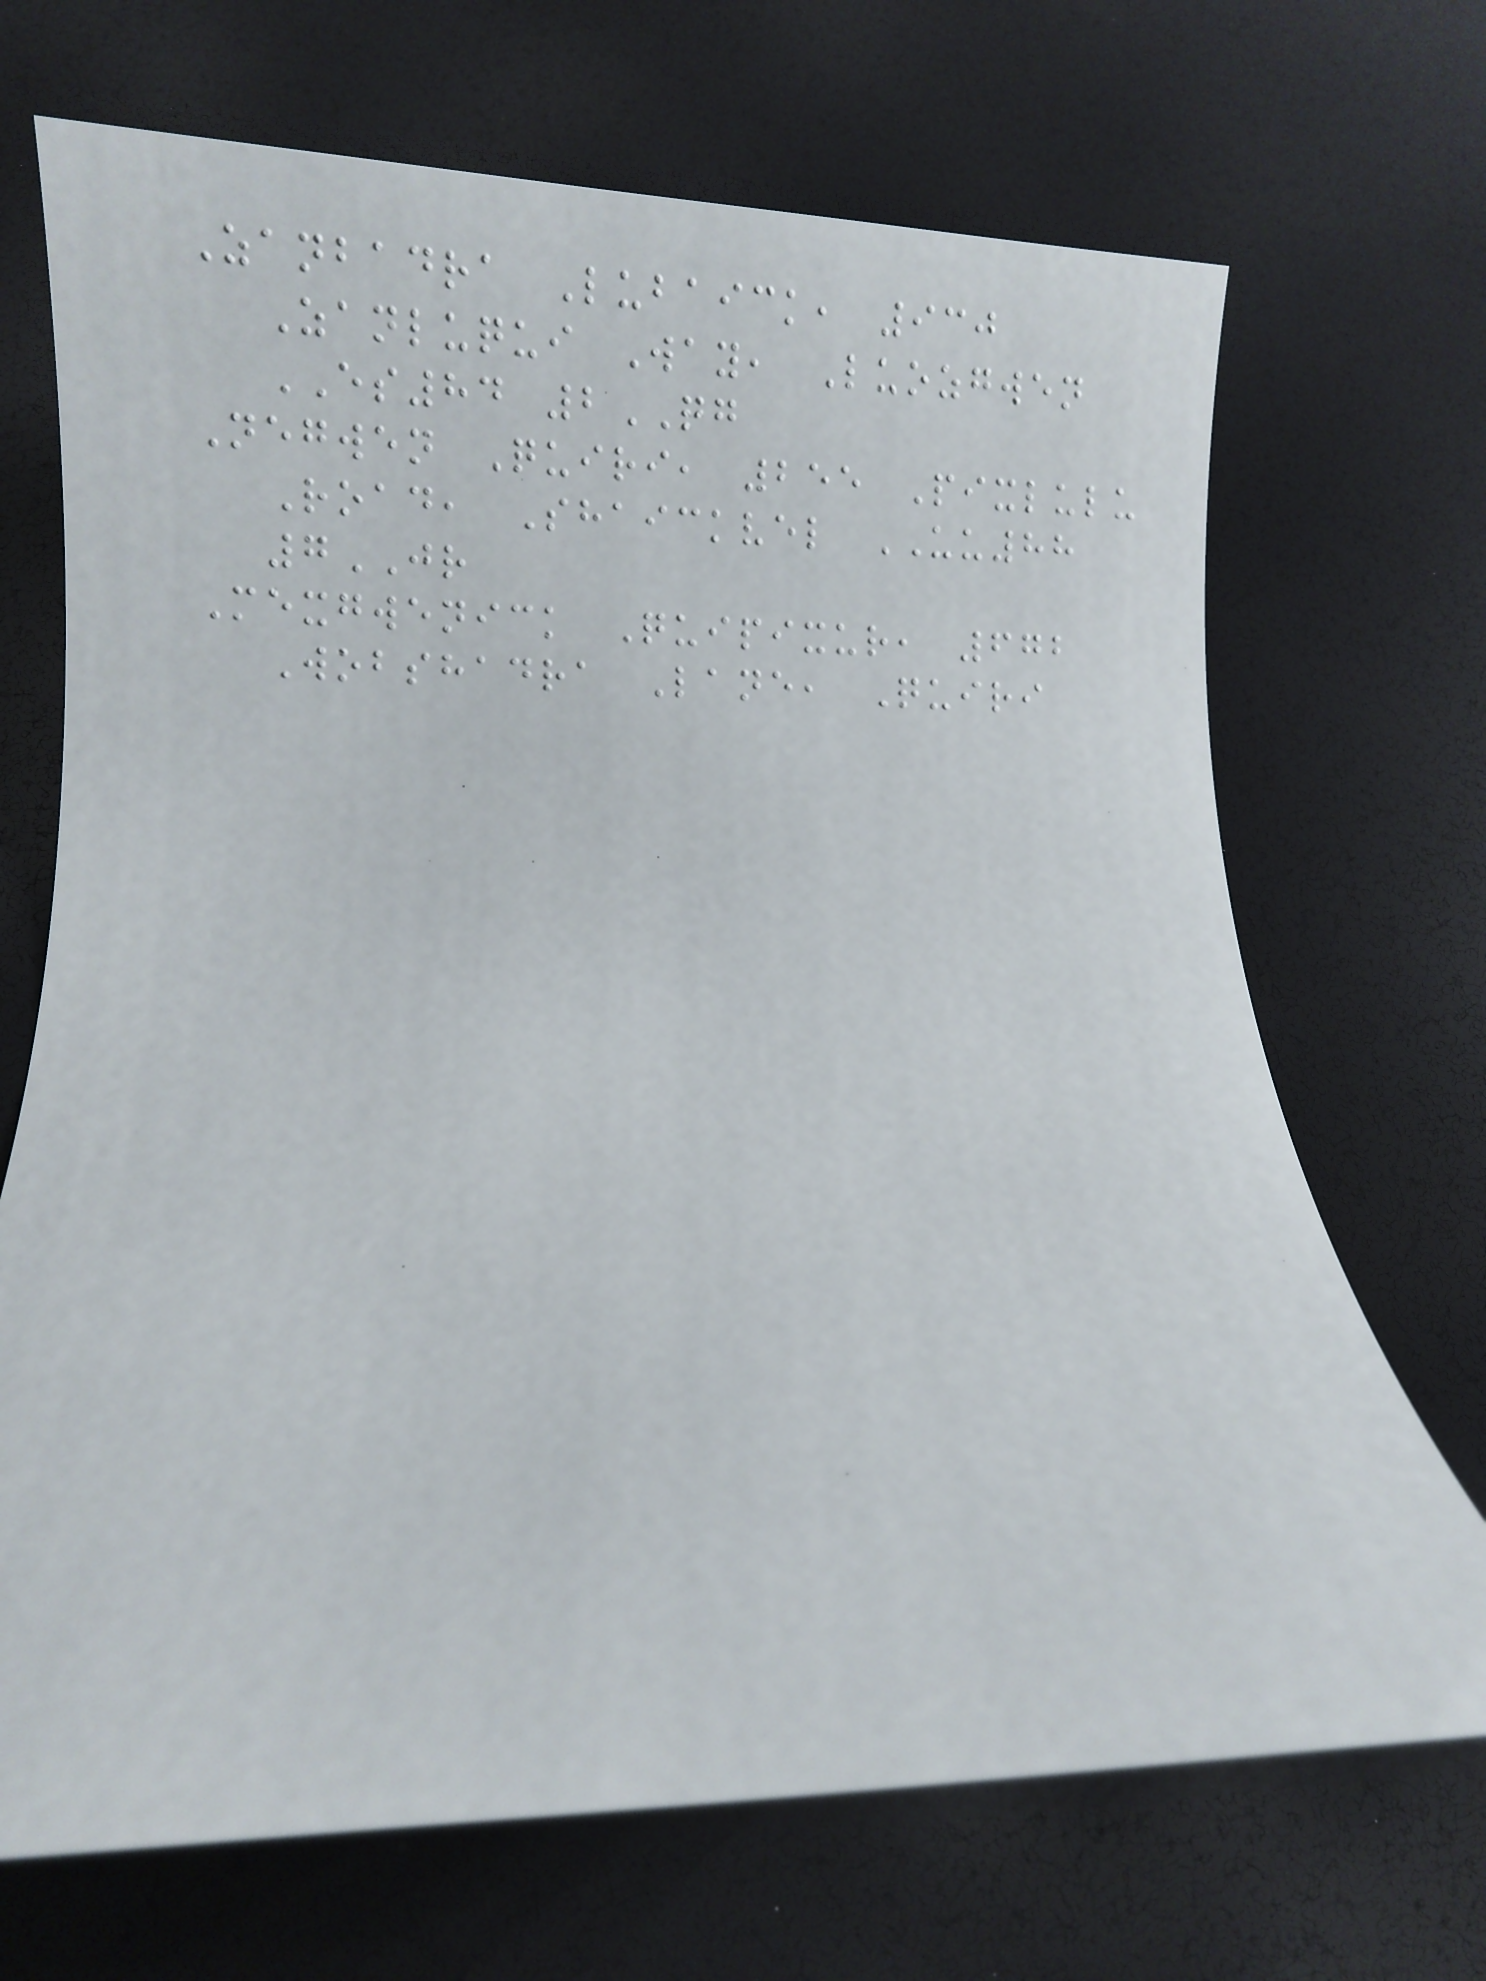Zanbadra Lubaick, 930
Zanluqui Way, Luozgwen
ES84 2QG
Negwen Quiri, 255 Pixlulu
Road, Shaickvel UU88
7JR
Mexgwenick Quipixur, 672
Wobshadra Lane, Quiri
